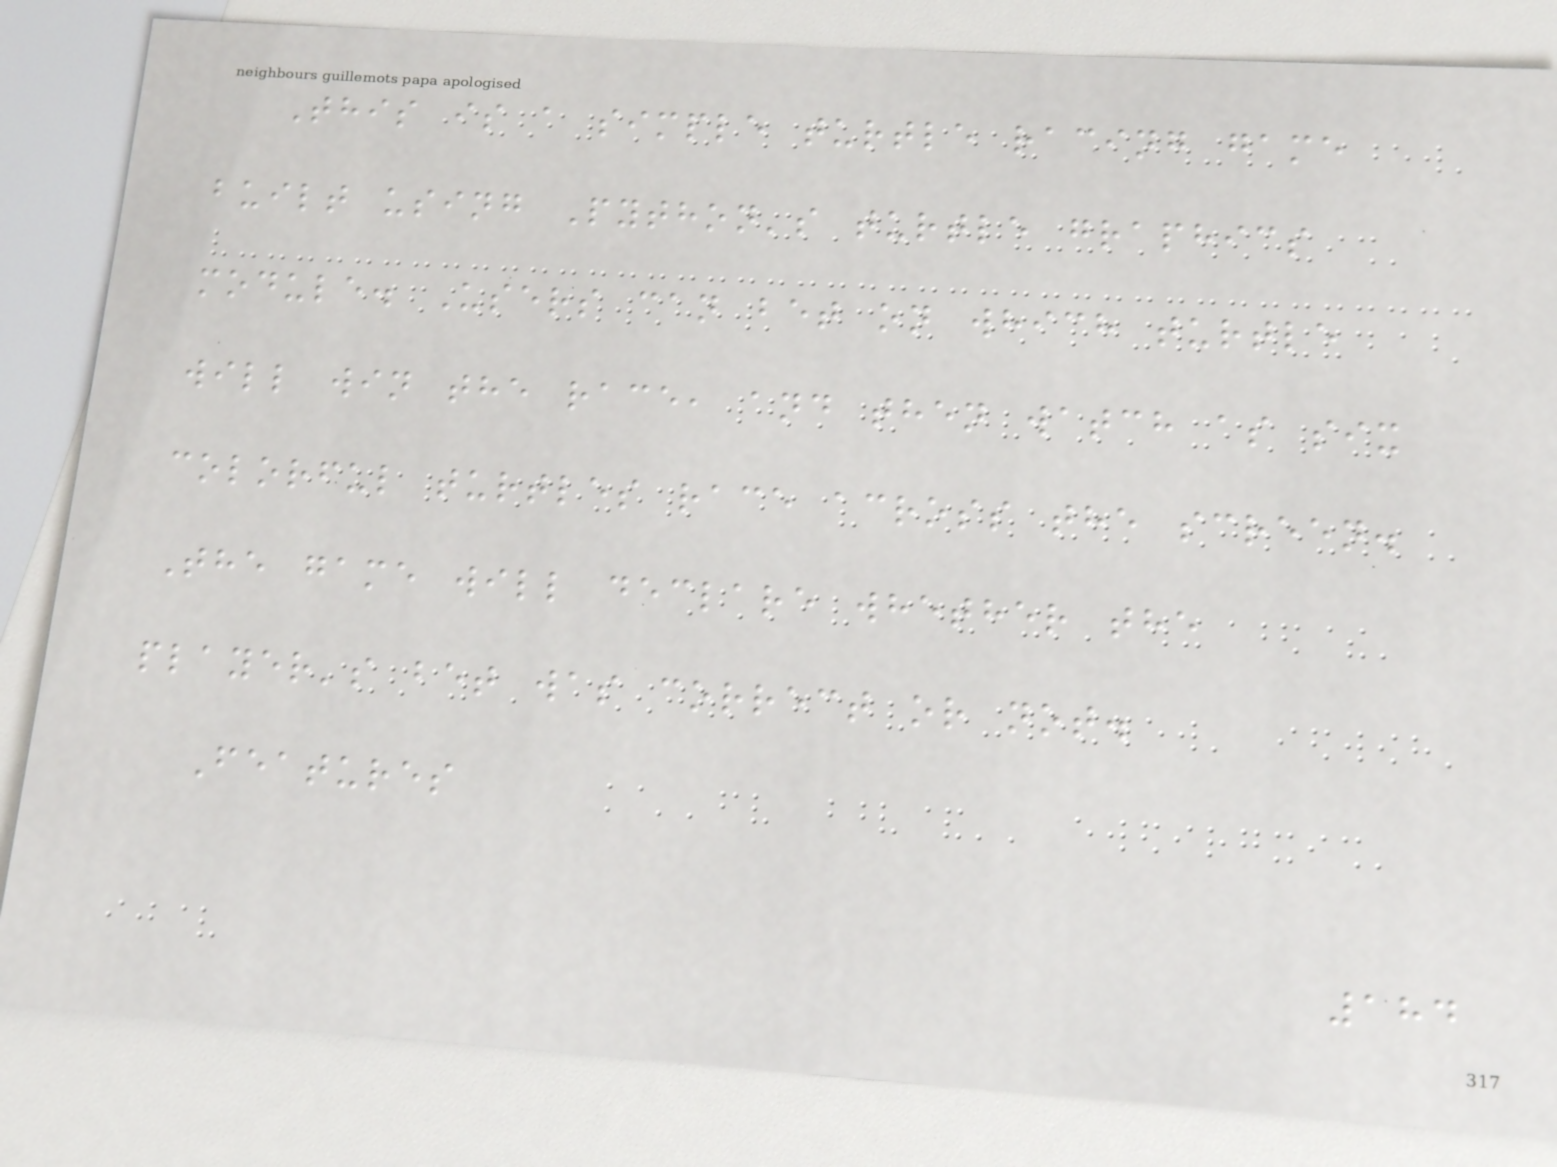This is a simple turtle racing game
built using Python's turtle graphics
module. Users can bet on which turtle
will win the race, and then watch as six
colorful turtles race across the screen.
The game will declare whether the
player's bet was correct or not.
Features
184
